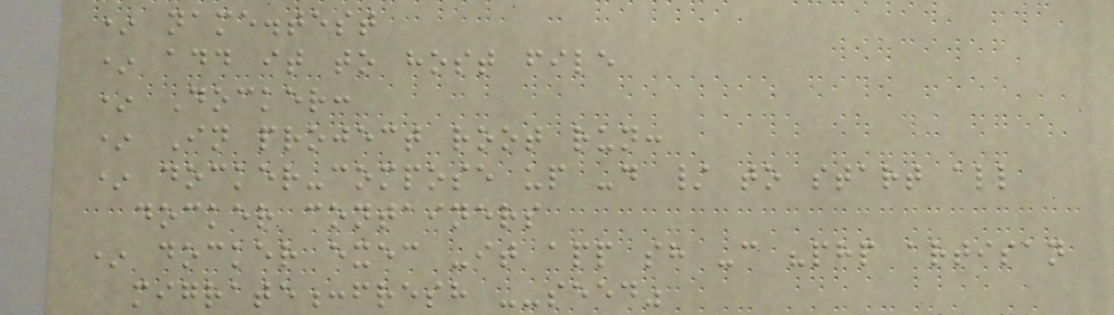* name.test
* add it to host file
* Docker:
* In project root run:
* docker-compose up -d / to start all
docker containers
* docker exec -it app sh -c "php artisan
migrate:fresh --seed"
